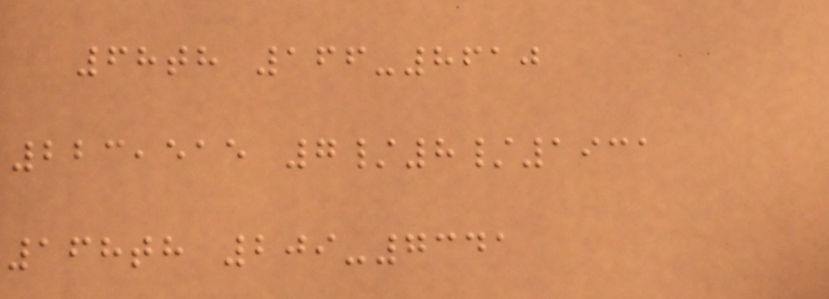68th 166-8610
223,515 7/8/1931
168th 209-7341
